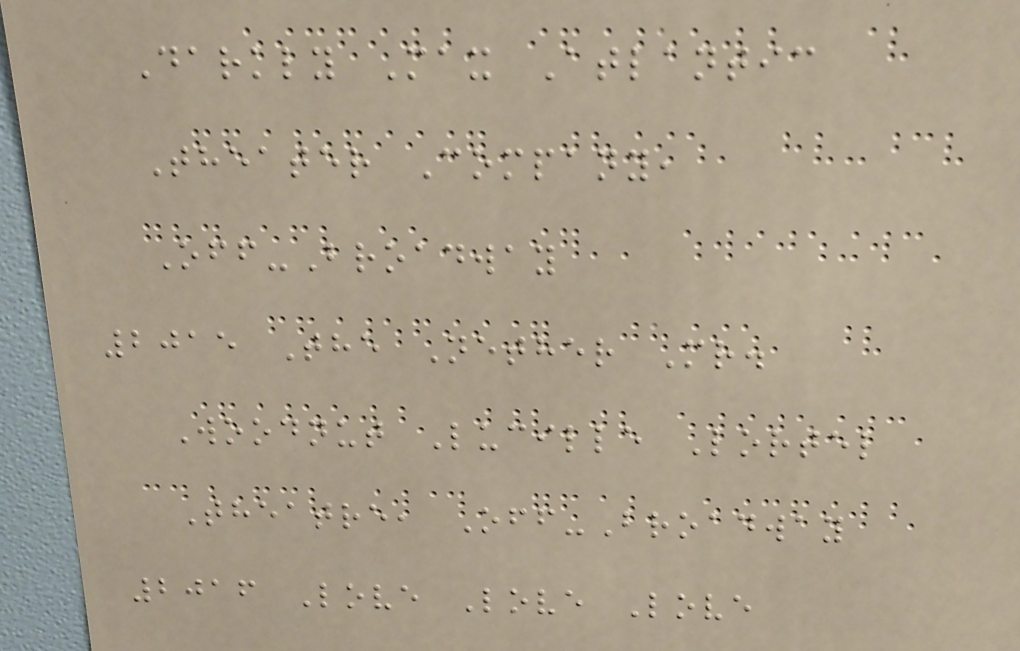Darkly Max Atlantic
Theater Company,
Off-Broadway
2015 The Nether Mr.
Woodnut Lucille Lortel
Theatre, Off-Broadway
2016 Love Love Love
